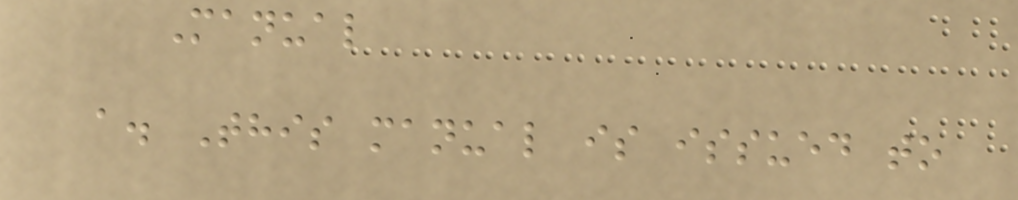Manual
a. This manual is issued to
